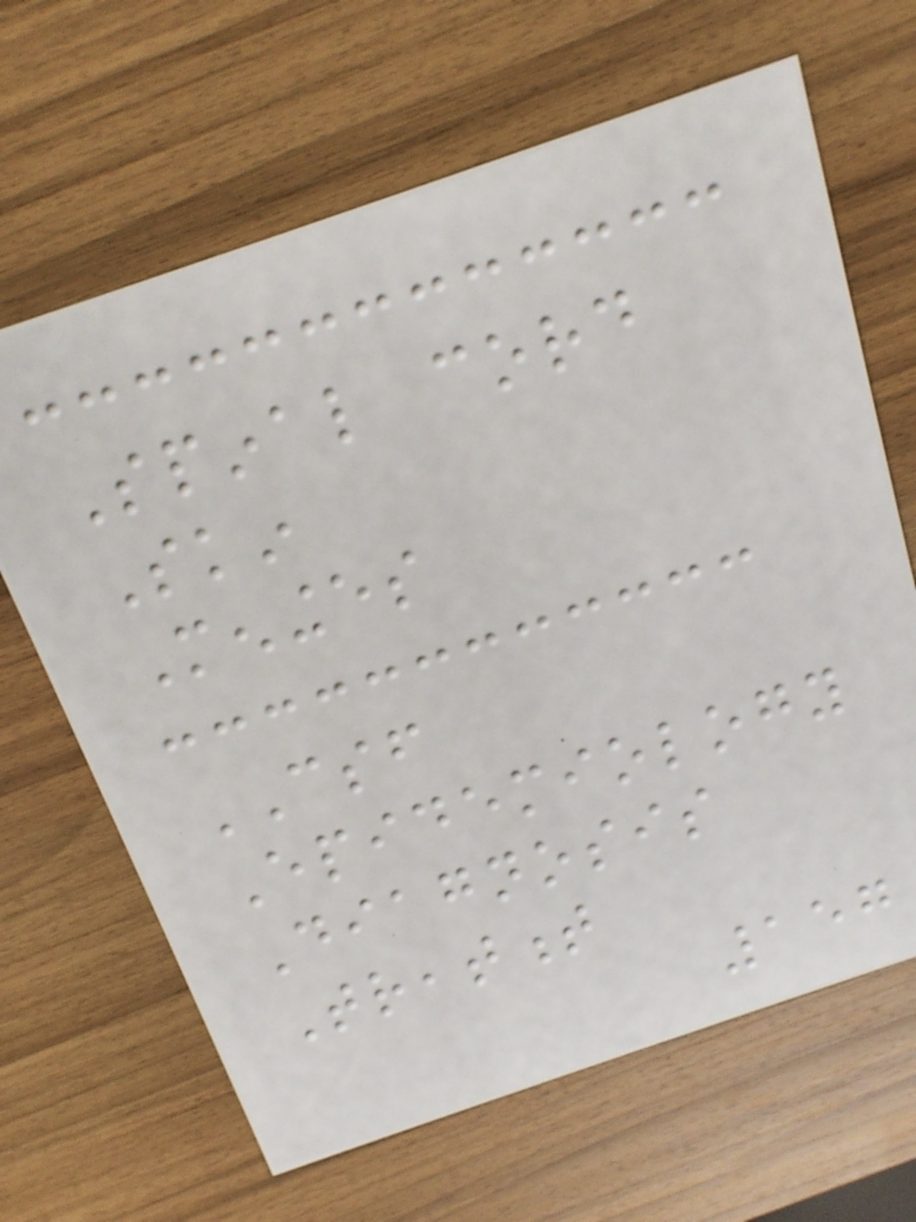Spinal cord
Skin
Meninges
CSF
Epidemiology
Diagnosis
Treatment
157
